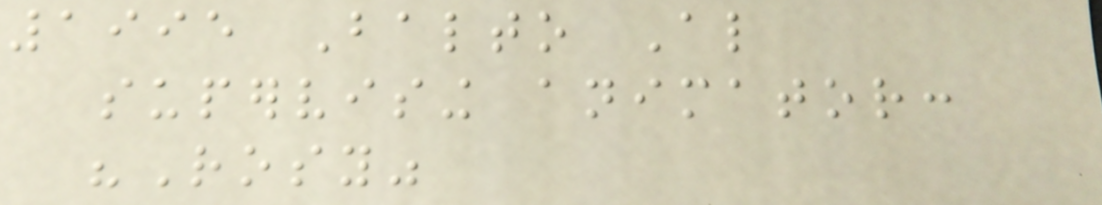1995 Balto Also
supervising animator:
"Rosy"
